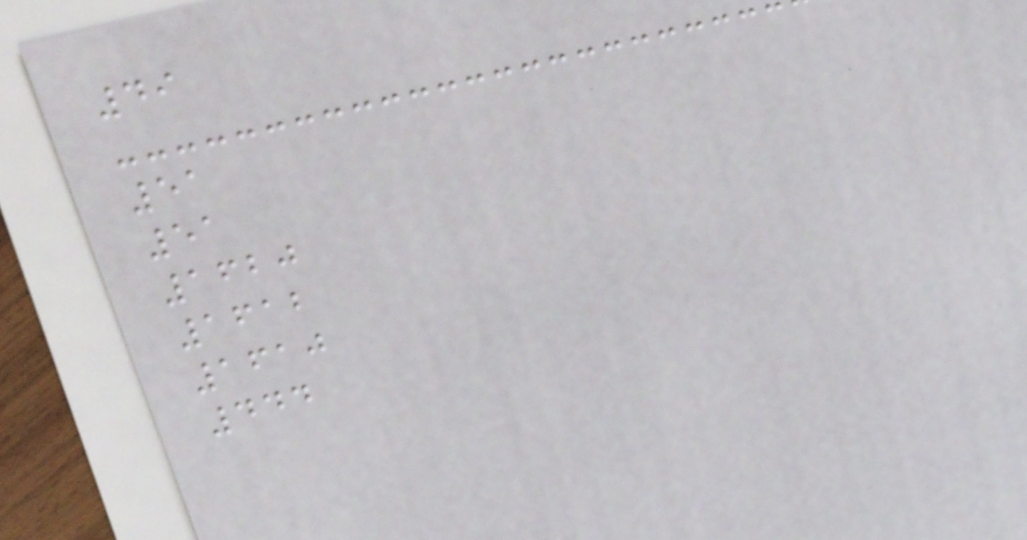49
51
51
1620
1612
1610
444
